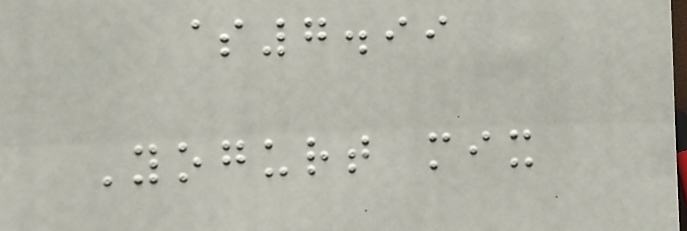$7.99
Yogurt mix
